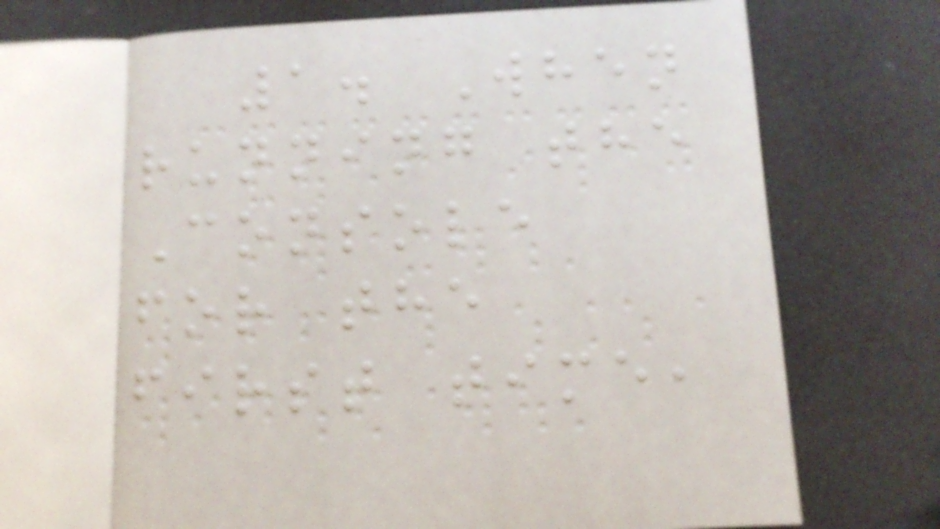1. When
running the
Console
for the
first time,
